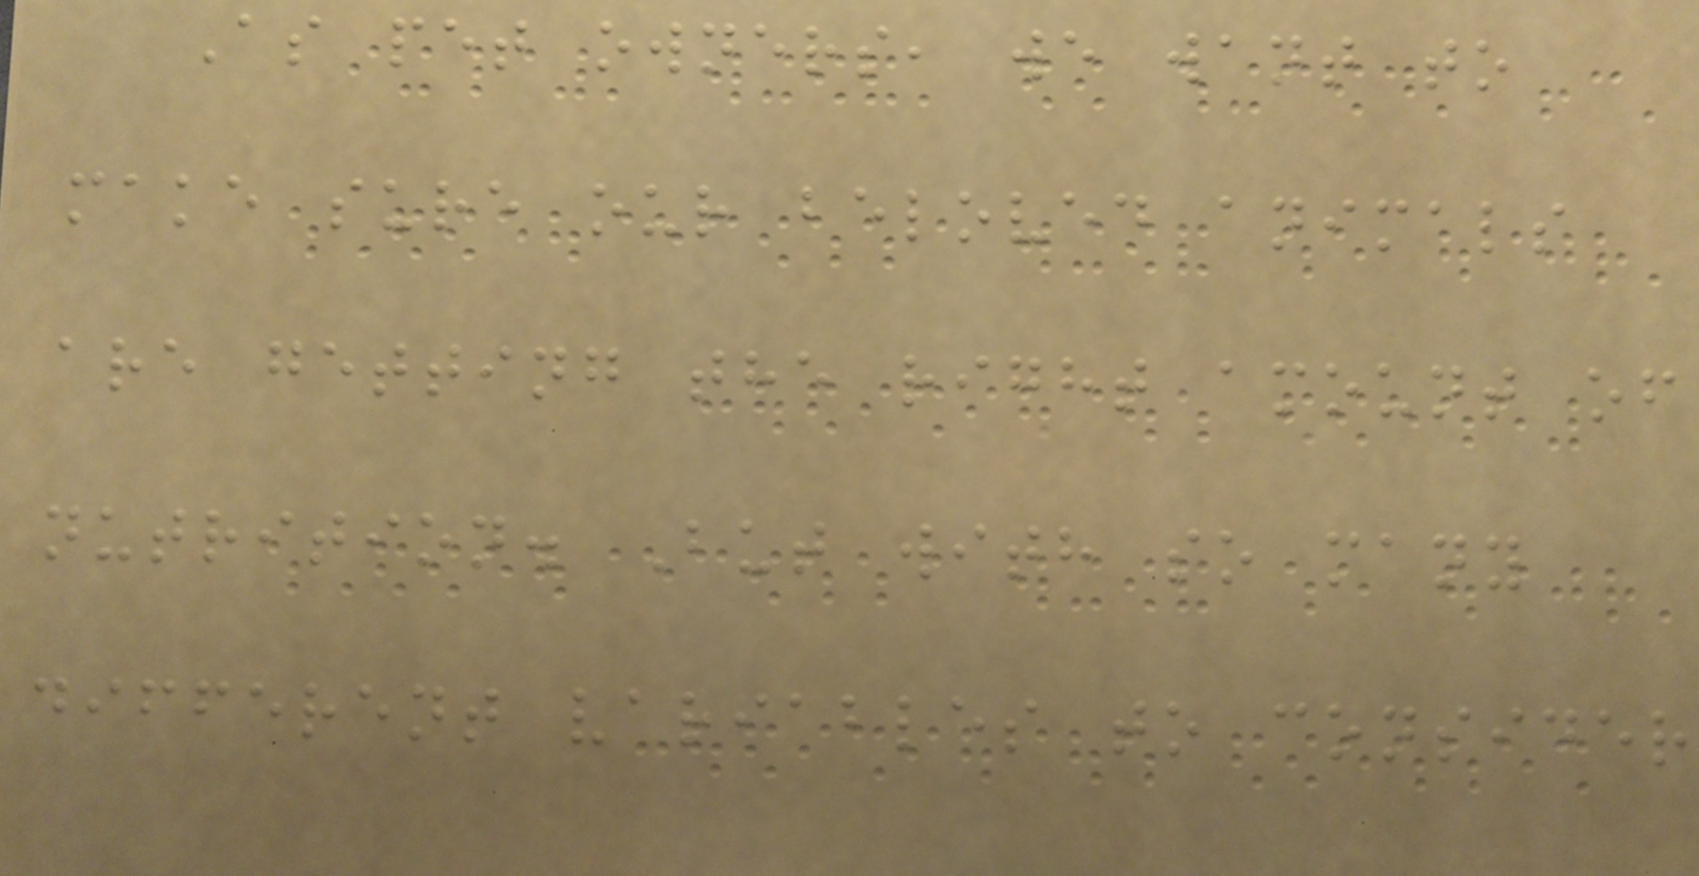As pet owners, we want to
make sure our beloved animals
are getting the right amount of
nutrition. But with so many
different variables to consider
